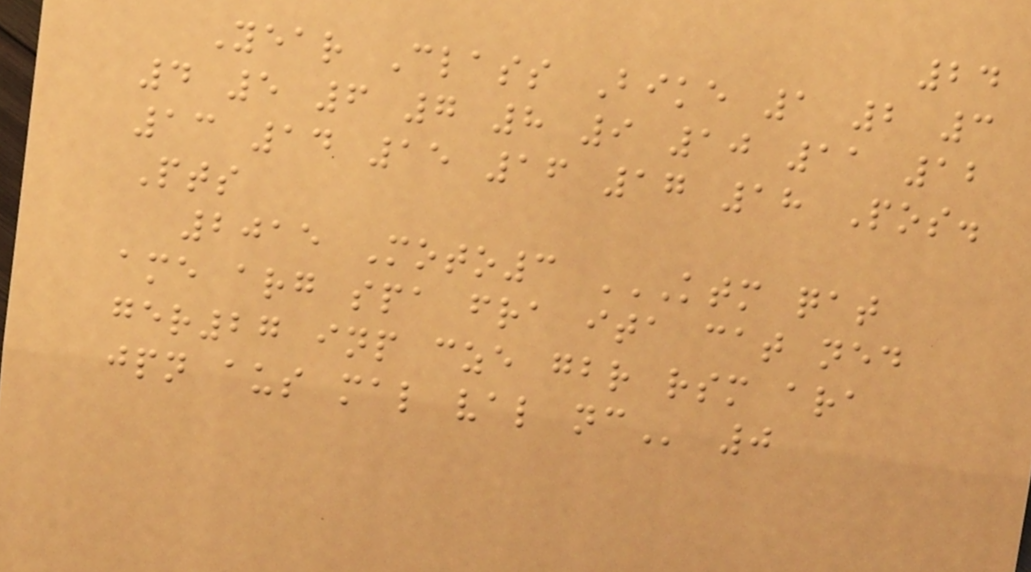24
Year Class Bike 1 2 3
4 5 6 7 8 9 10 11 12
13 14 15 16 17 18 Pos.
Pts
2015 Moto3 KTM QAT
AME ARG SPA FRA ITA CAT NED
GER27 INP CZE GBR RSM ARA
JPN AUS MAL VAL NC 0
